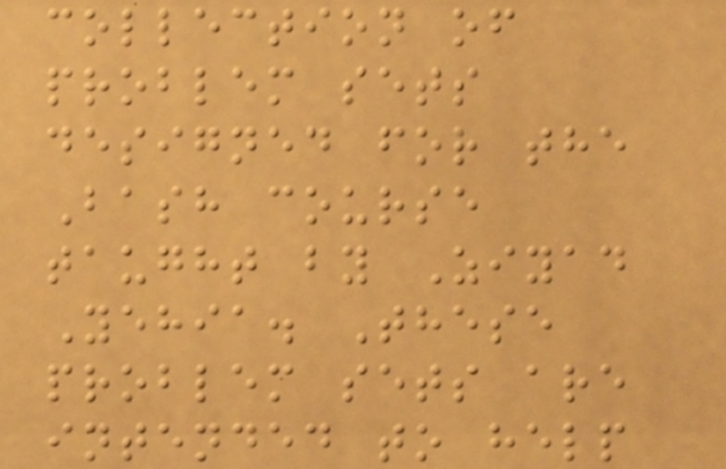collection of
problem sets
designed for the
Bash course
taught by Ziyad
Yehia. These
problem sets are
intended to help
